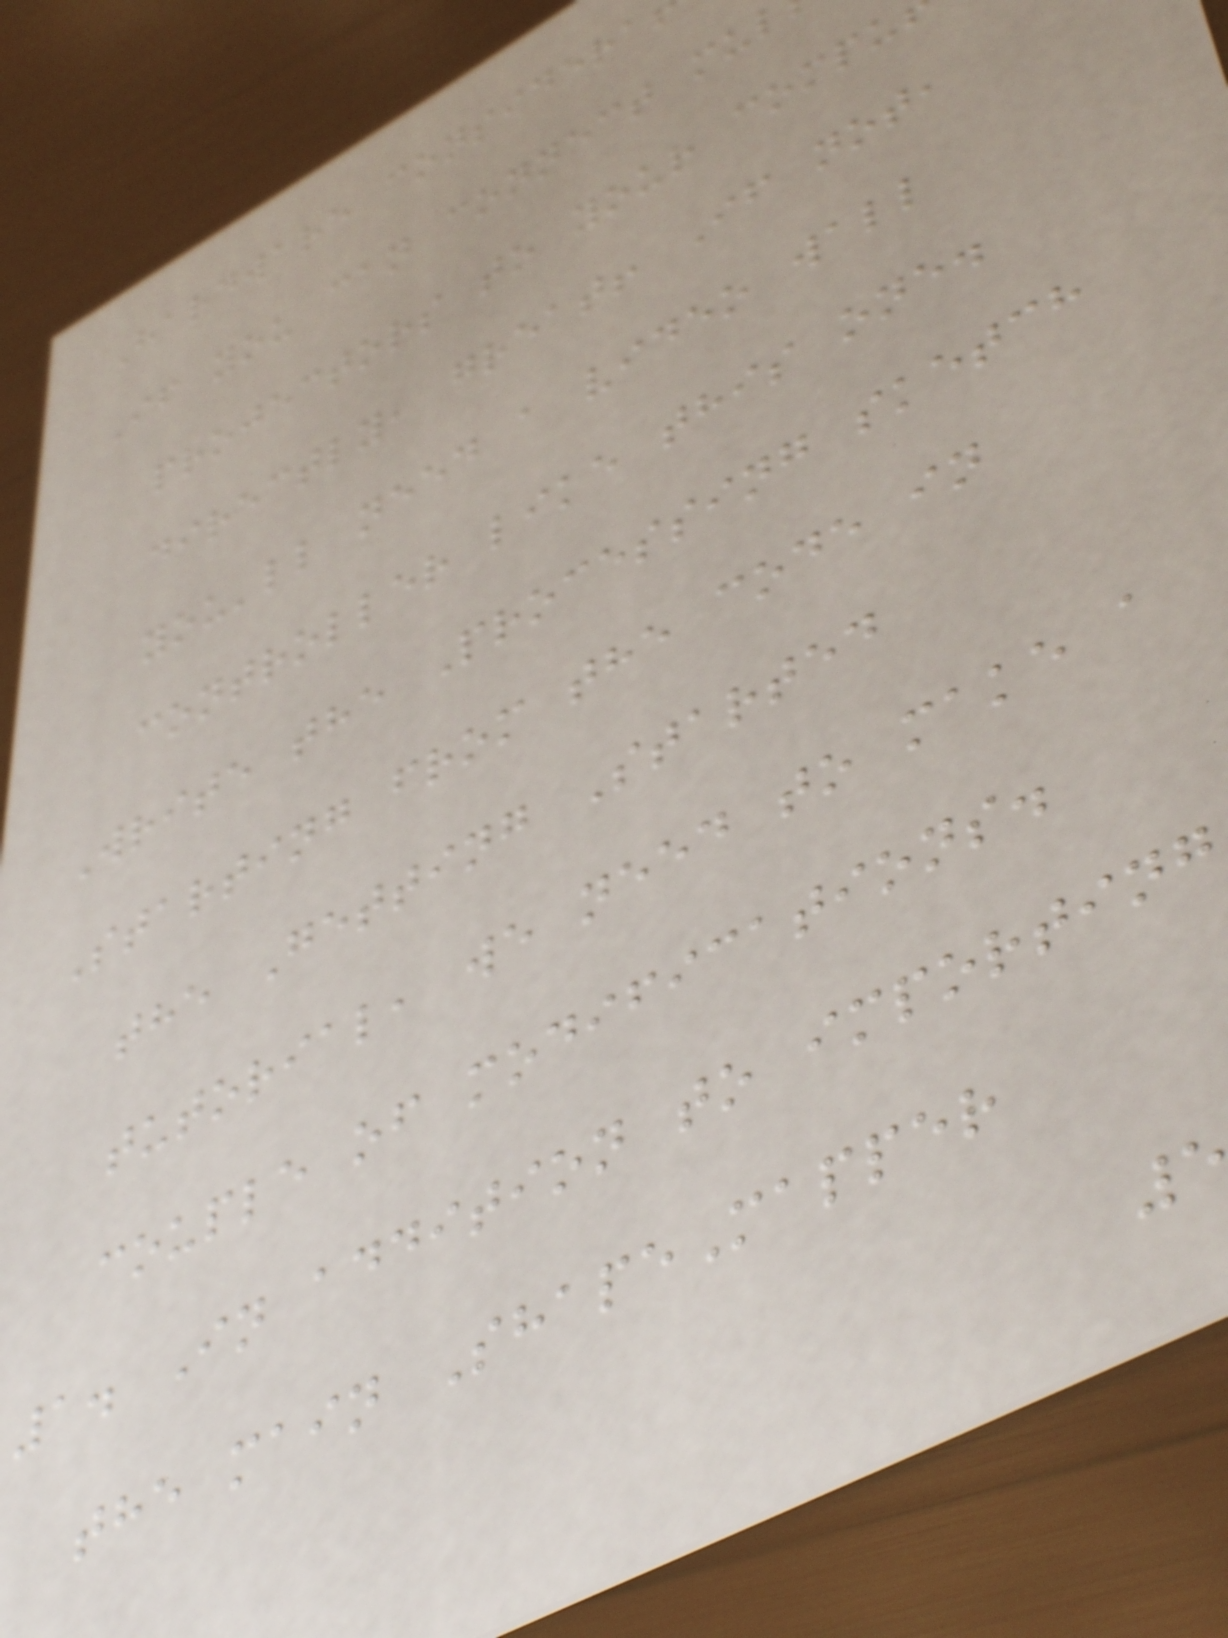Hardware considera
If you can connect mu
projectors to your compu
directly, great! If not,
you'll need a video wall
controller like this one.
Write the Processing sketch
Starting from the code in
the Getting Started
tutorial, we need to make a
couple of modifications.
1. In addition to importing
the main ShapeMapper
